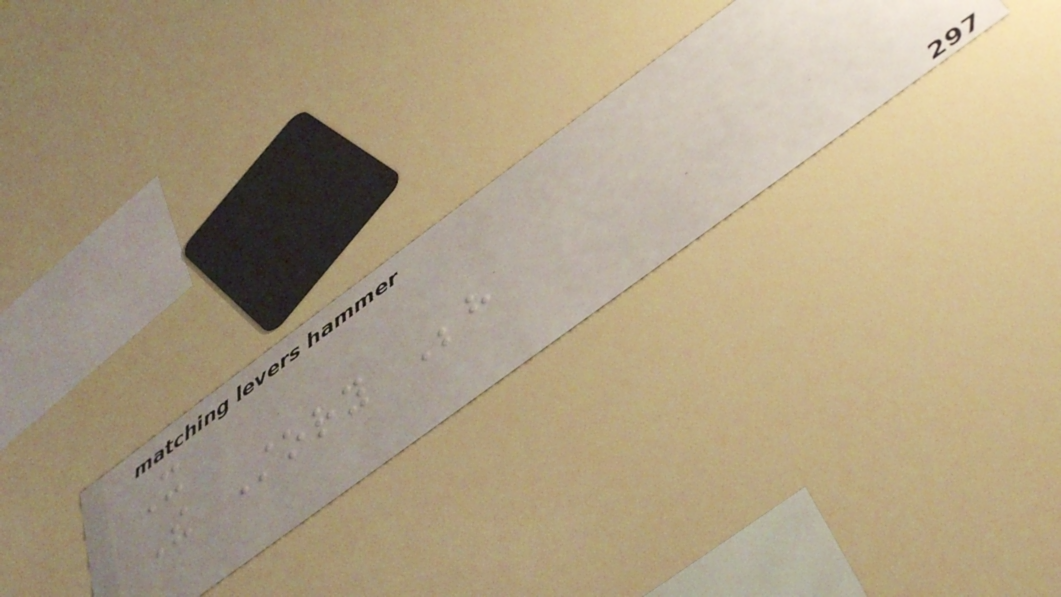It
The Story Behind
